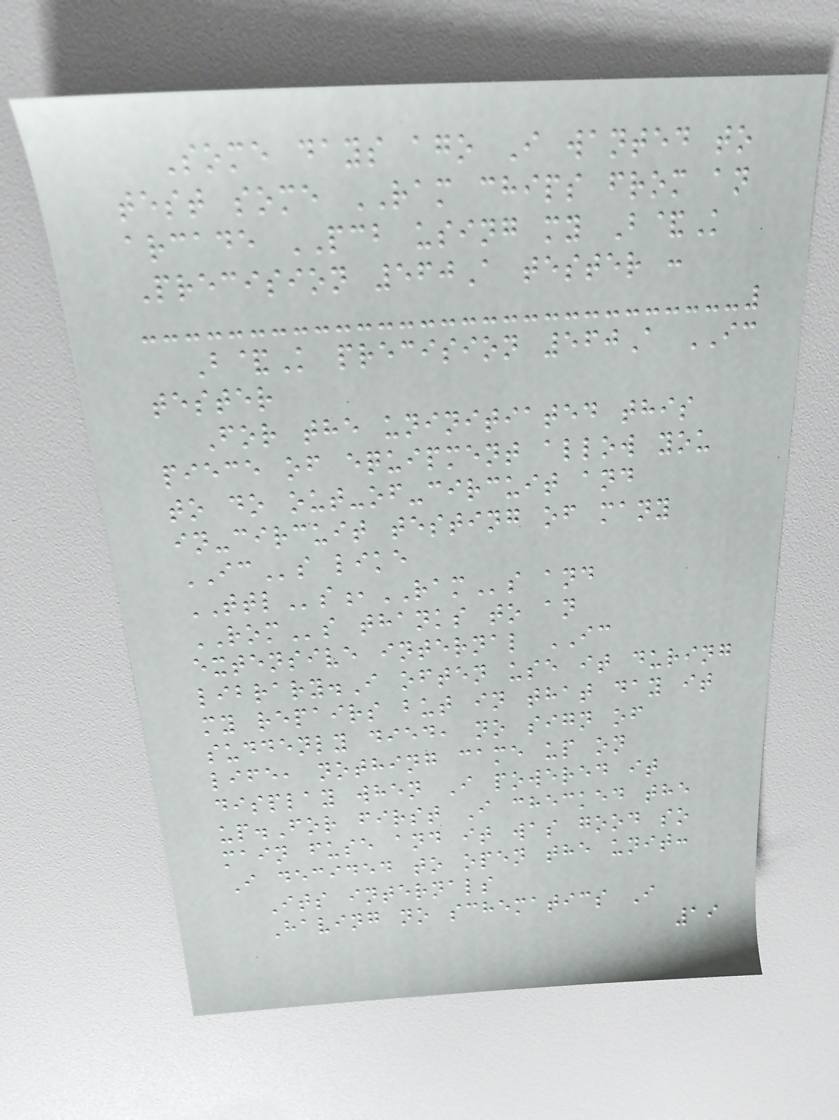Some days ago I wanted to
test some RAM chips from an
arcade PCB using my B&K
Precision 560A tester :
B&K precision 560A IC
tester
For the uninitiated this
piece of equipment allow you
to do out-of-circuit and
in-circuit testing of many
ICs like
TTLs,RAMs and
ROMs thanks to an
extensive internal IC
library.I often use it during
my repairs but in that day it
suddenly died, no sign of
life, nothing came up on
display when I powered it
up.For first I checked the
main fuse and it was good so
I decided to open the unit:
Its internals
Having no schematics I
19
